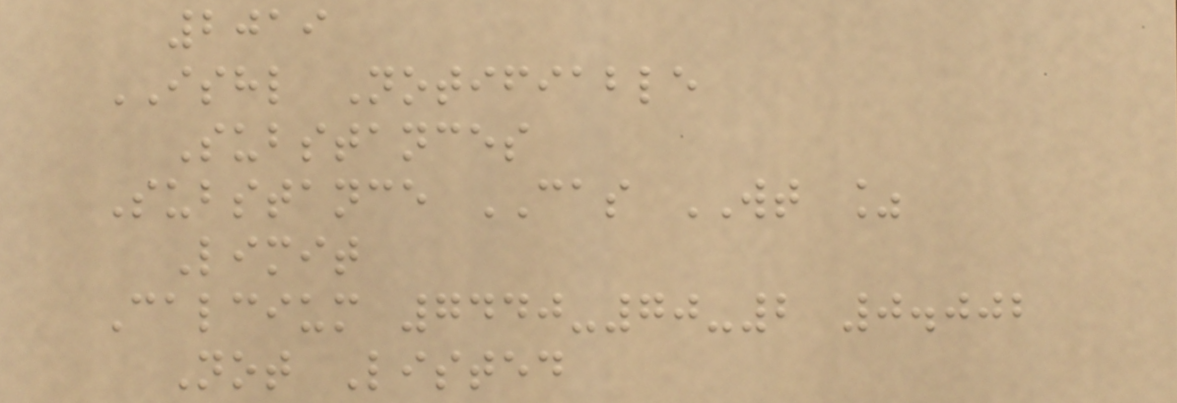2019
ISHL Notifiable
Substances
Substance CAS WT %
Limit
Calcium 7440-70-2 0.002
Not Listed
